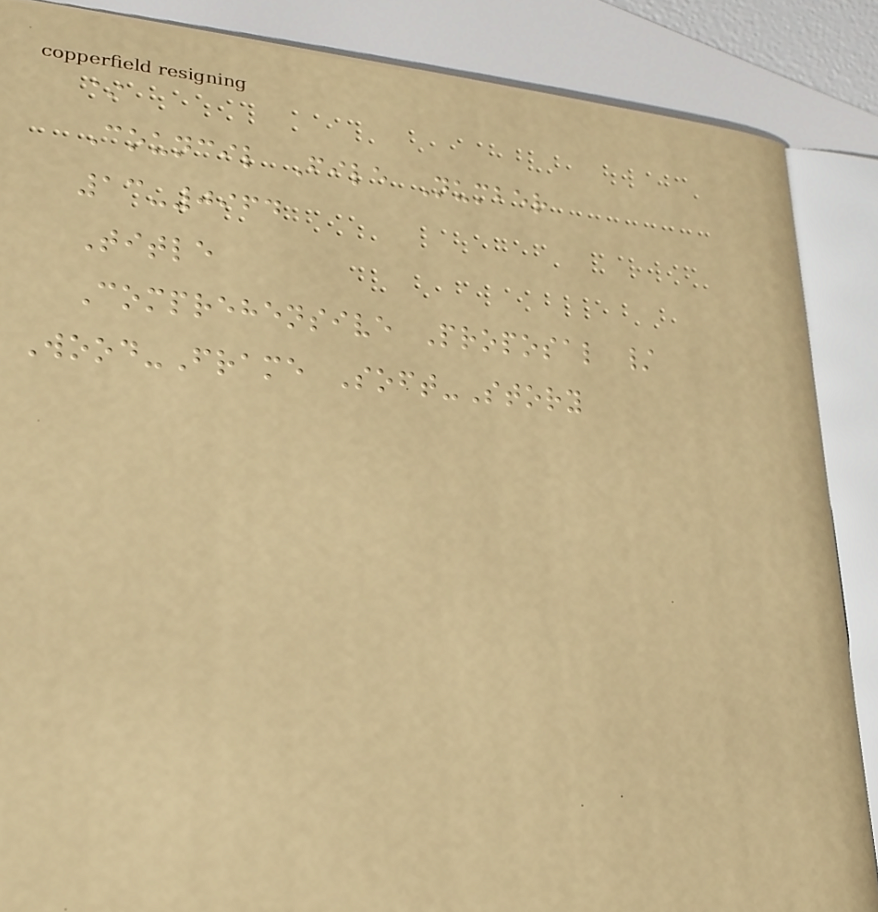*
Council File Number
13-0964
Title
Comprehensive Proposal /
Wood-Frame Soft-Story
